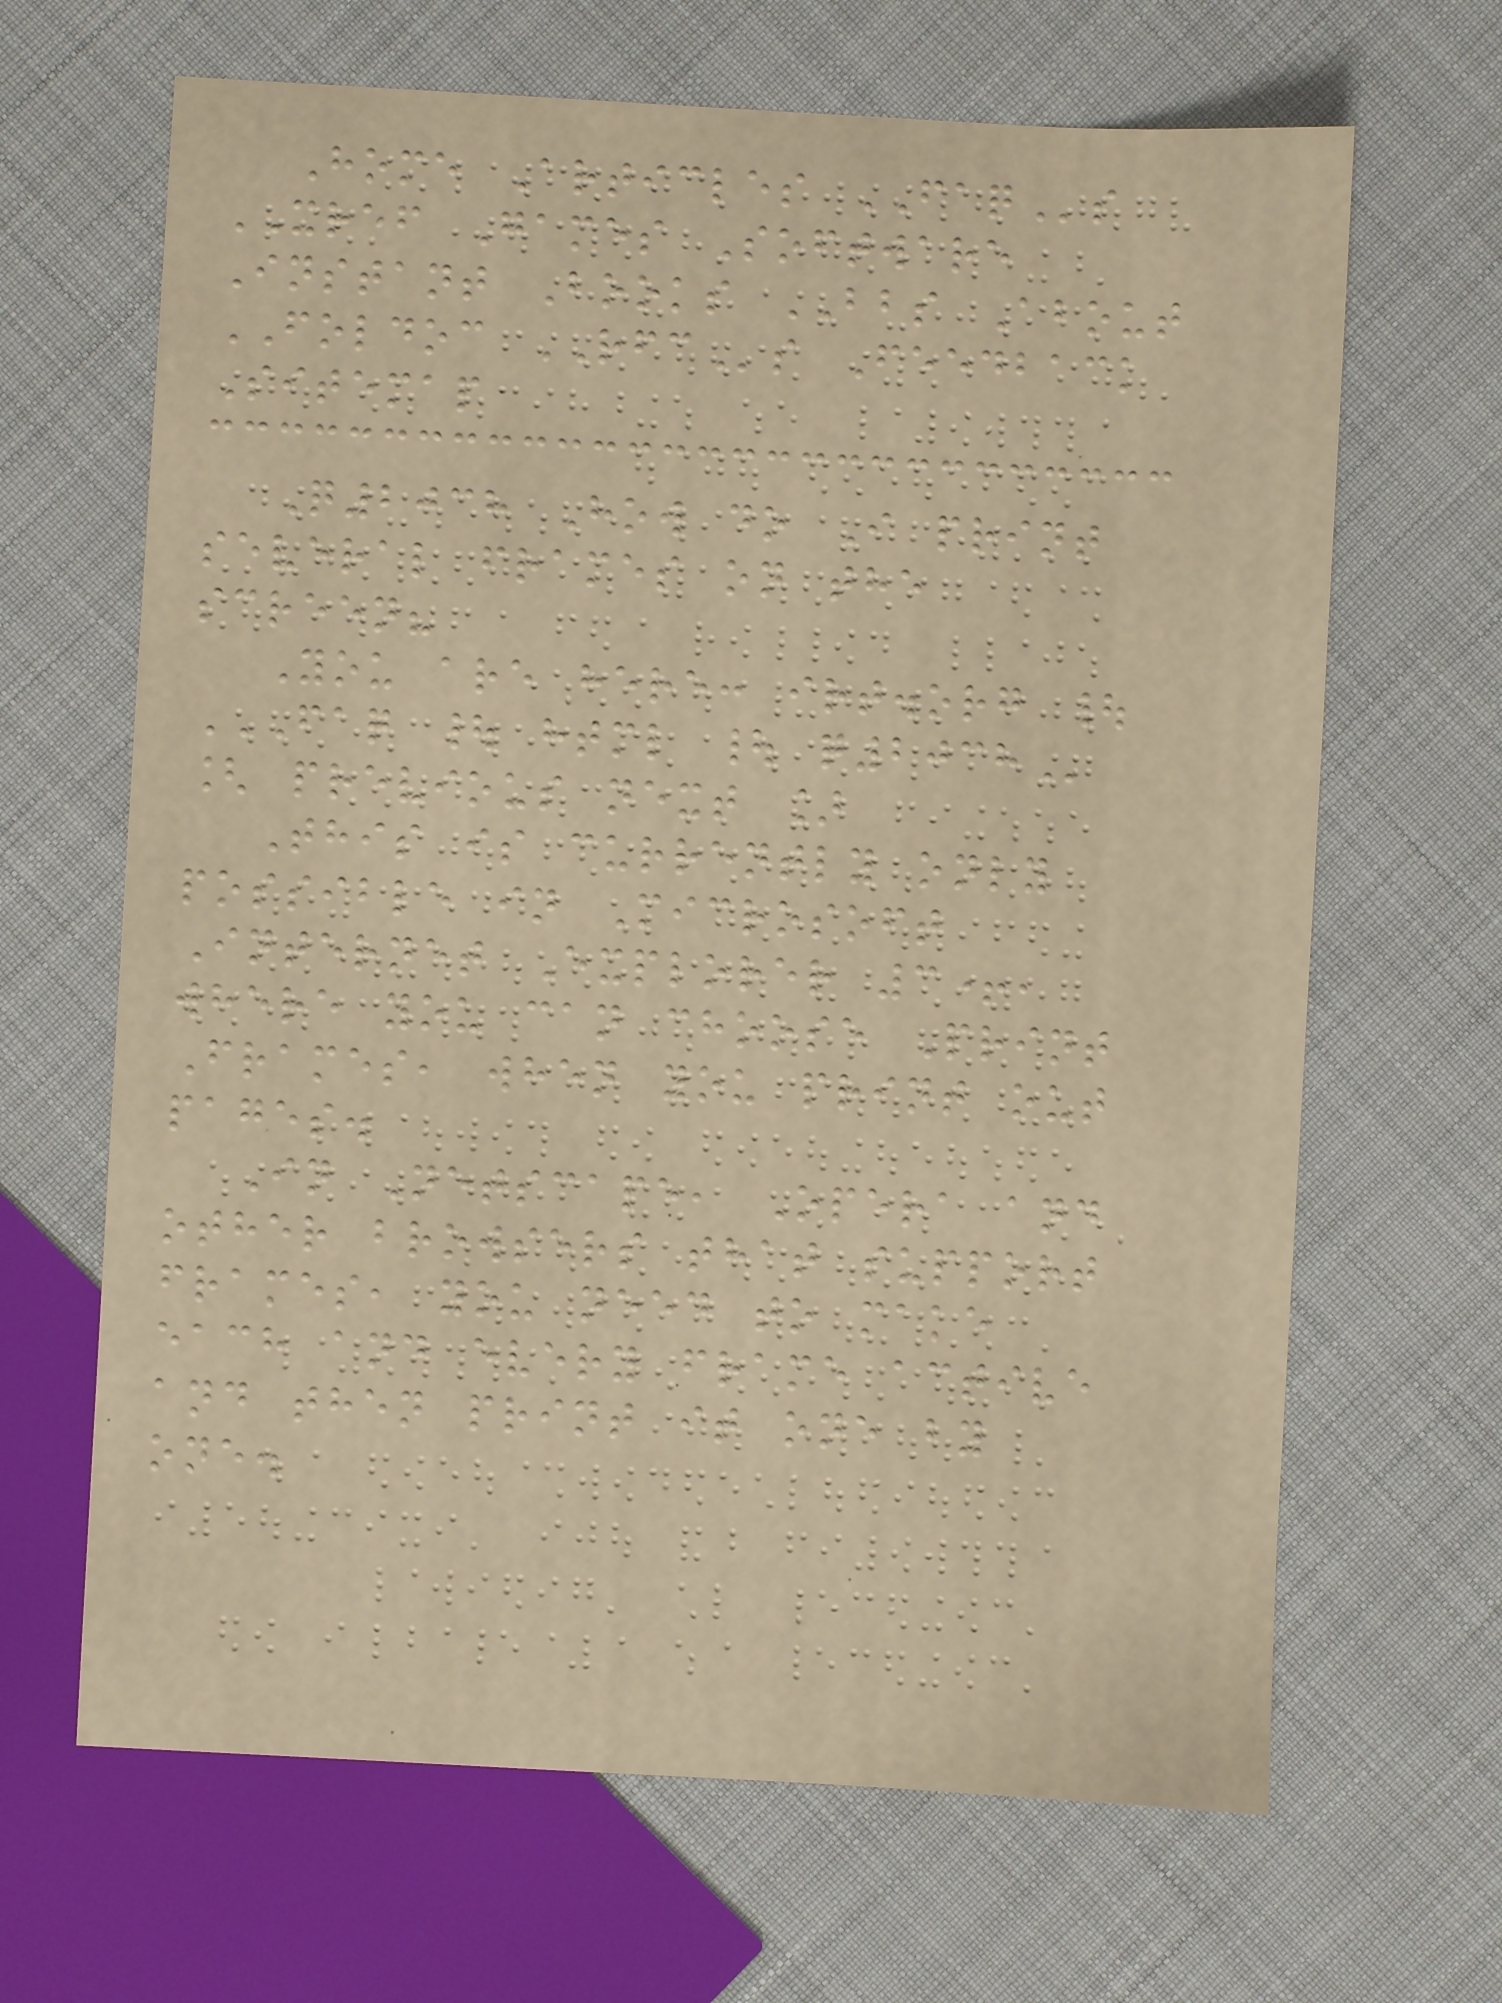Home Articles FAQs
XREF Games Software
Instant Books BBS About
FOLDOC RFCs Feedback
Sitemap
Q2038 How do I print
several frames on the
screen?
You are here: irt.org |
FAQ | HTML | Q2038
[ previous next ]
This is currently only
possible in Microsoft
Internet Explorer 3+,
where you can choose Print
Frames, when you print out
pages.
In Netscape, Opera and
other browsers that support
frames, you need to make
each and every frame active
and then print it one by
one.
